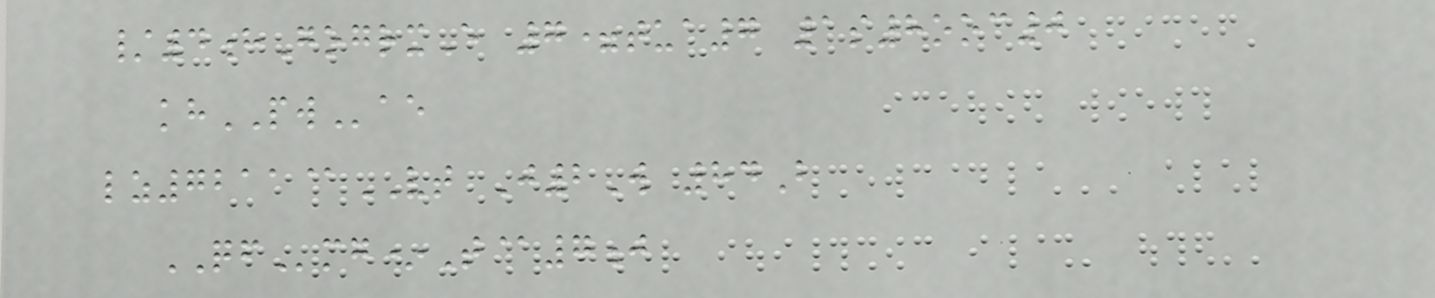/4hGogrxE 7=tua7 1s8ooc0
khPWae
lz7211@VT J2W 84B
QFmg*T@7j
